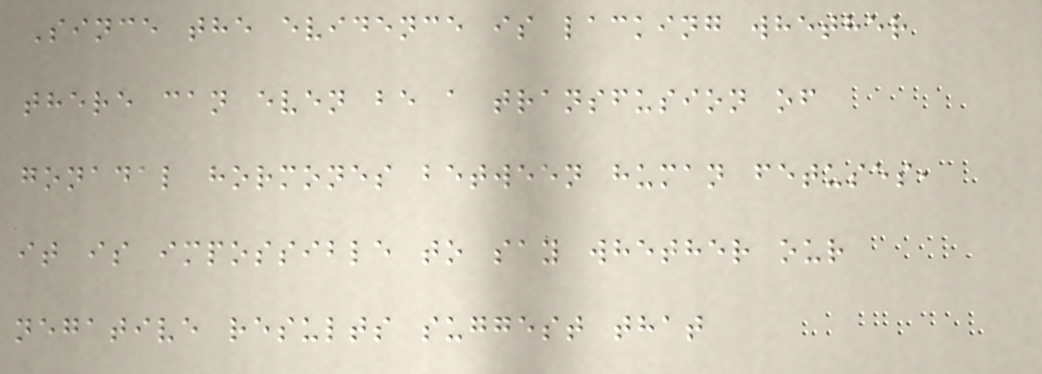Since the evidence is lacking whether
there can even be a transfusion of
gonadal hormones between human fetuses,
it is impossible to say whether our
negative results suggest that
